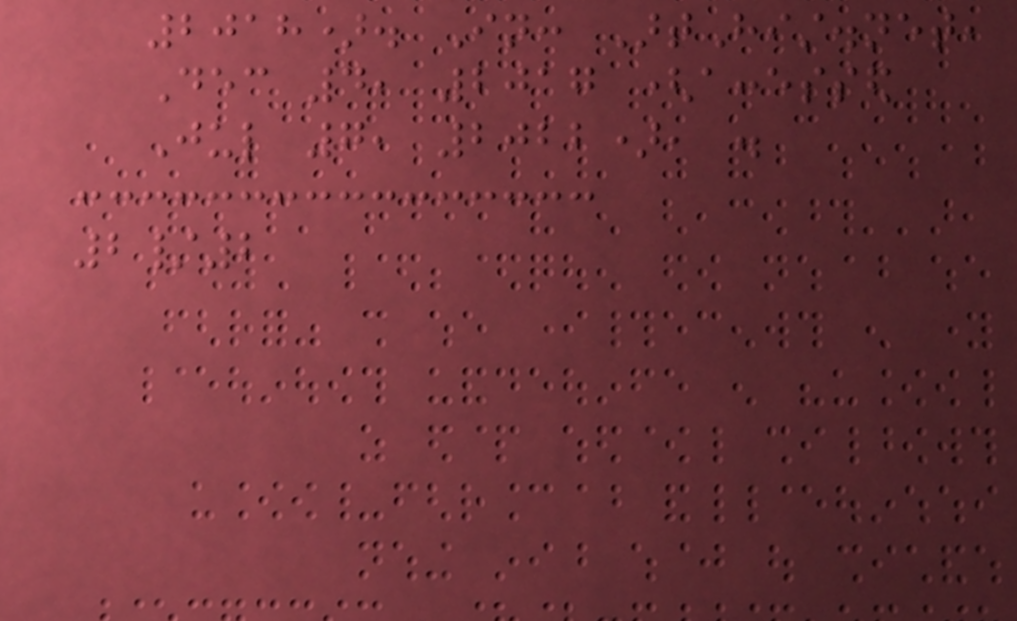2018). In: ArtHist.net,
Dec 4, 2017 (accessed
Jul 7, 2022), .
2/2
